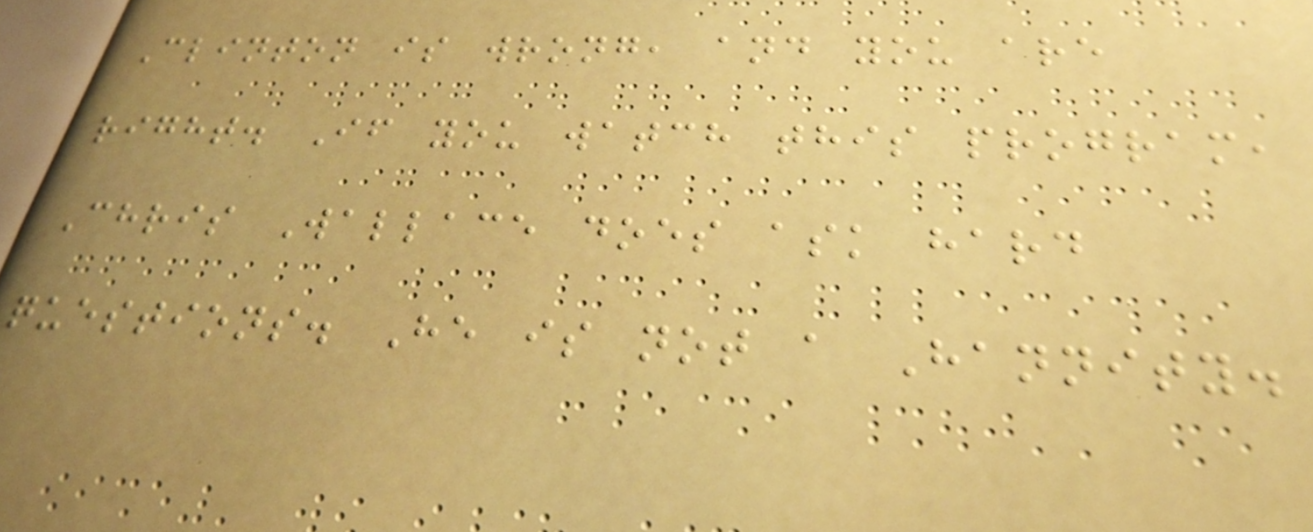Clinton is wrong, and you are
right. If you watch this program,
Chris Wallace does ask hard
questions. He is not a Hannity.
